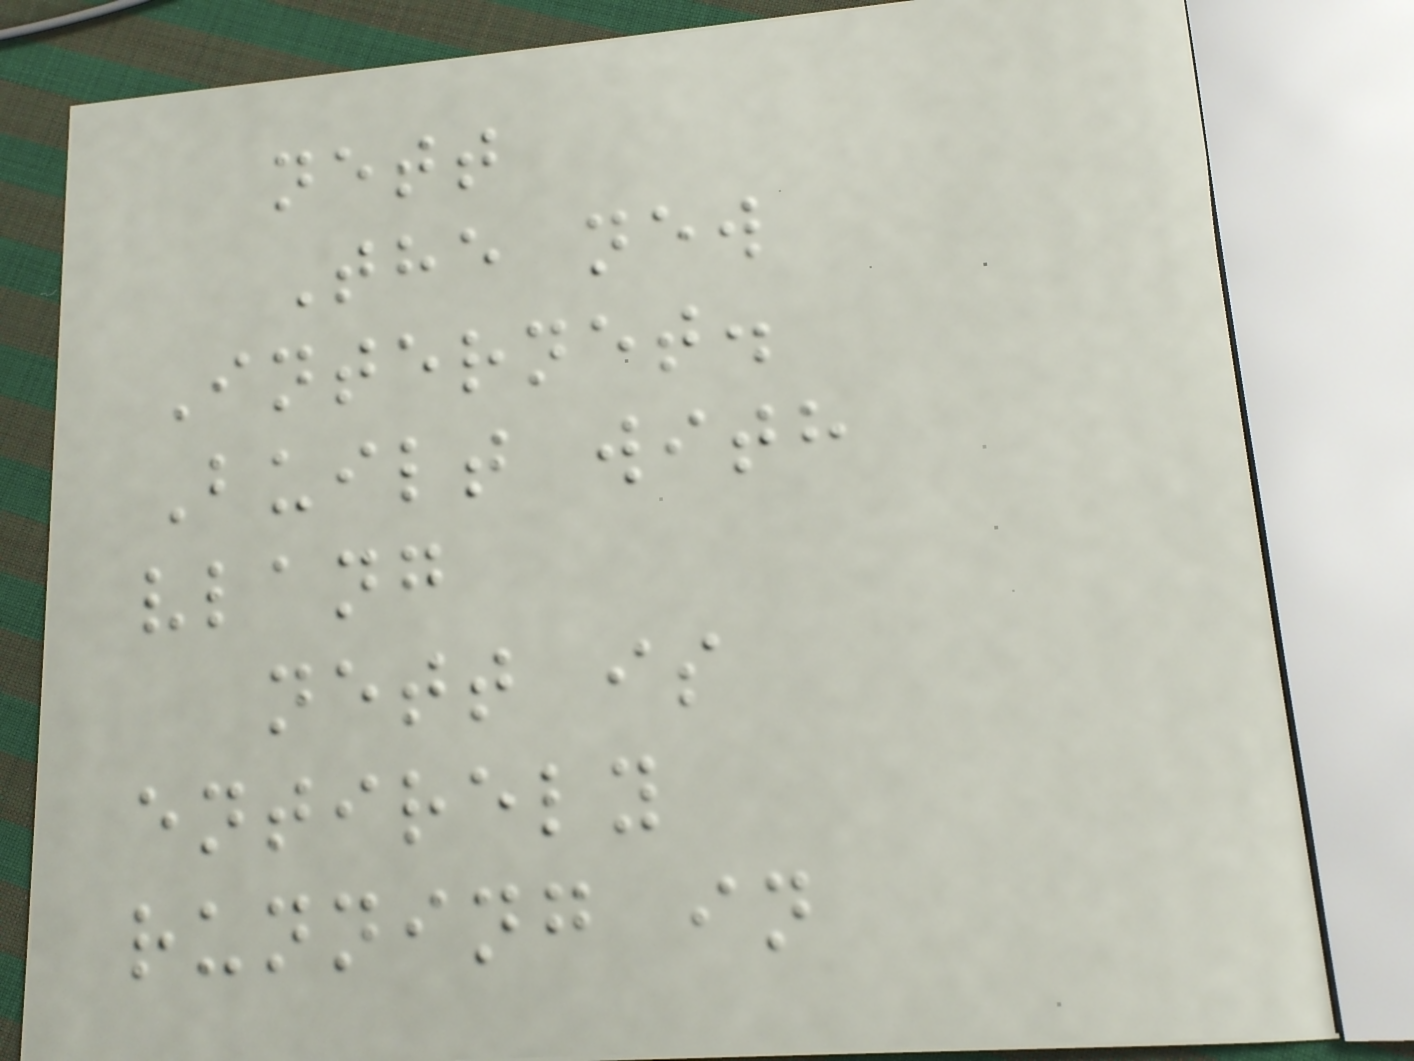nett
The new
Internet.
Built with
vlang
nett is
entirely
running in
